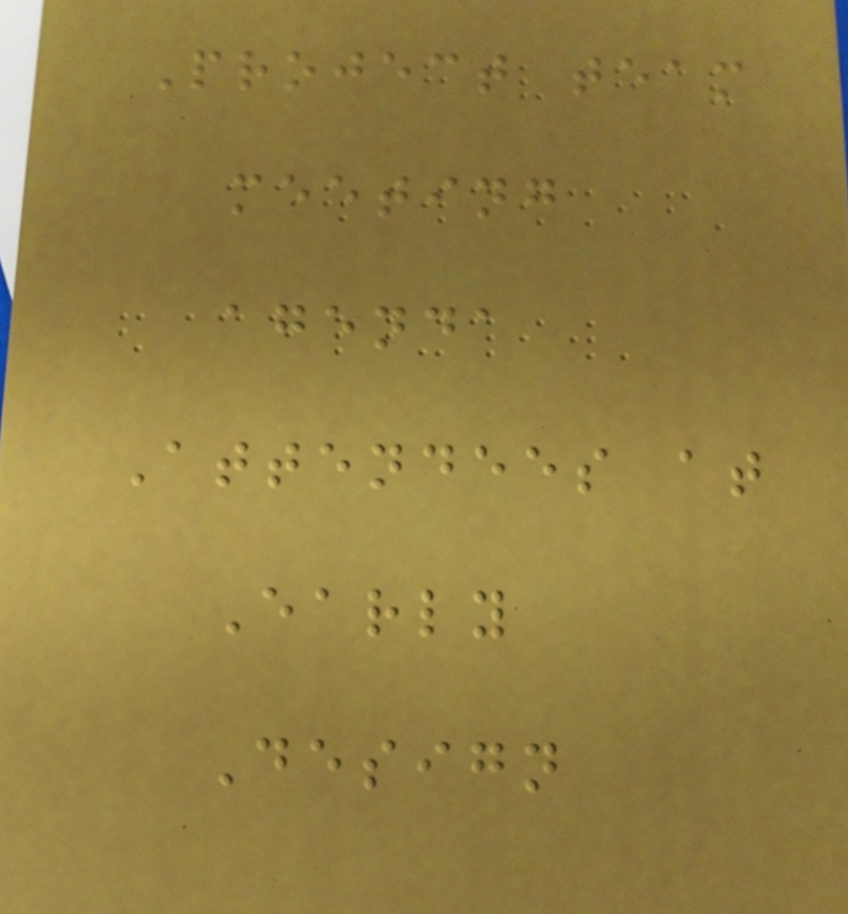Project team
meeting
agenda
Attendees at
Early
Design
